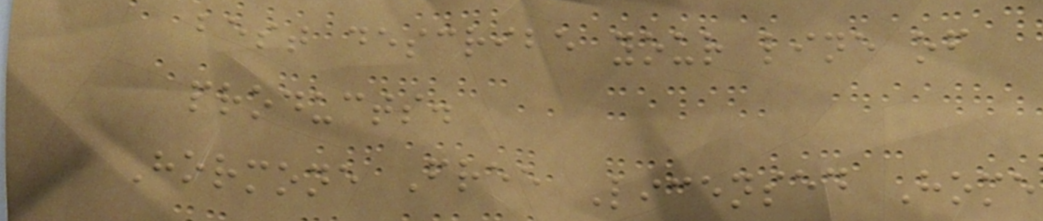best describe your line of
products.
Hormone Free Licensed Home
